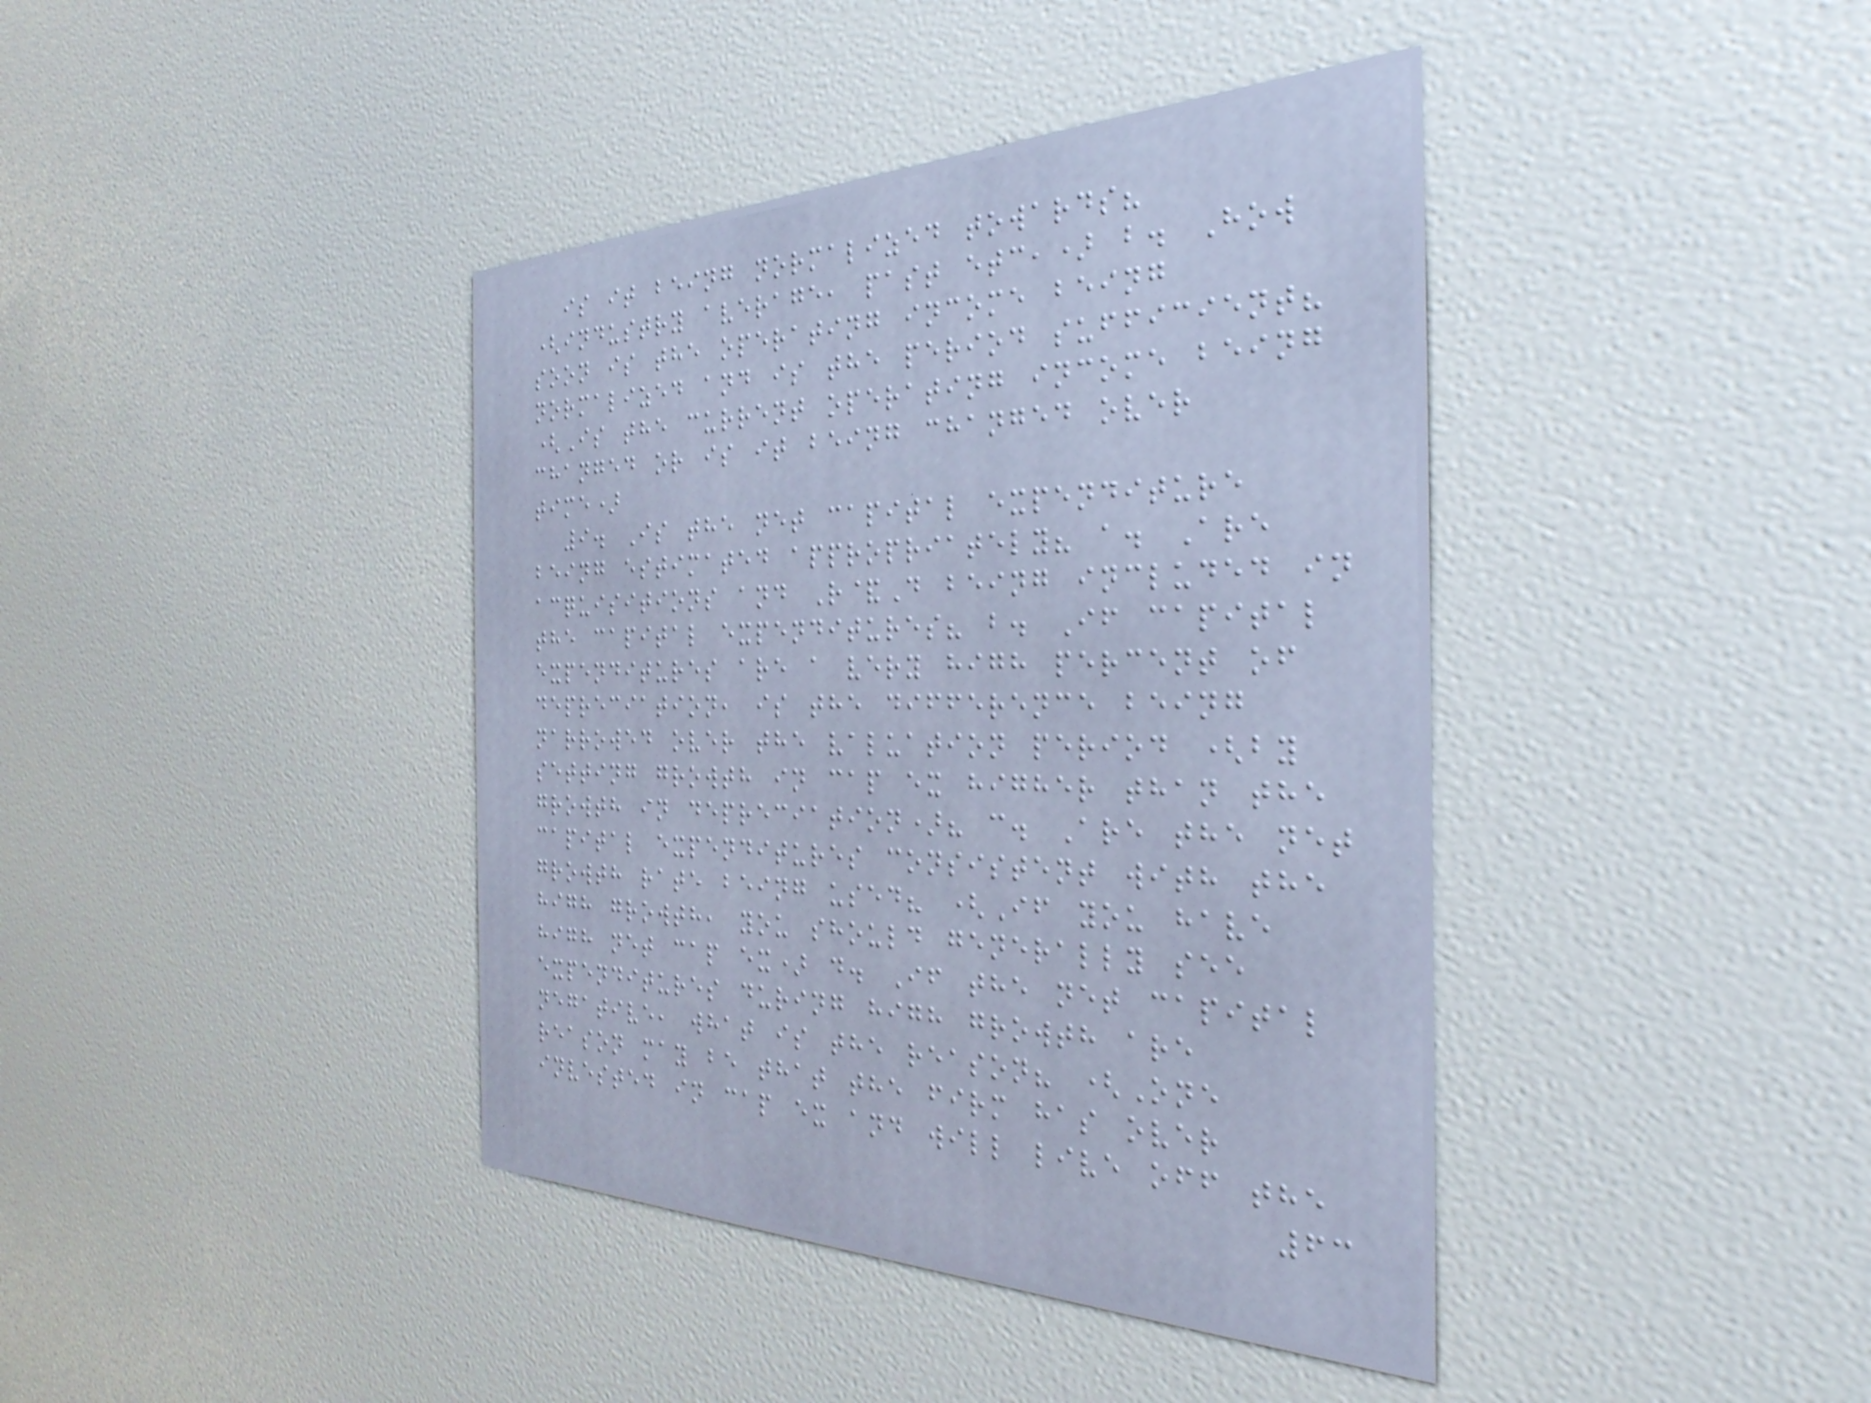is it being normalized towards?
(industry average, past etc,) b. How
soon is the operating income being
normalized and is the period sufficient?
(Is the current operating income being
changed or is it being changed over
time)
9. Is the net capital expenditure
being estimated appropriately? a. Are
acquisitions and R&D being included in
the capital expenditures? b. If capital
expenditures are a very high percent of
depreciation, is the difference being
narrowed over the valuation period (by
setting growth in cap ex higher than the
growth in depreciation)? c. Are the net
capital expenditures consistent with the
growth rate being used? (If you have
high growth, you should generally see
high net cap ex) d. If the net capital
expenditures during high growth are
negative, what is the reason? (One
reason may be that the firm has over
invested in cap ex and will live off the
63
